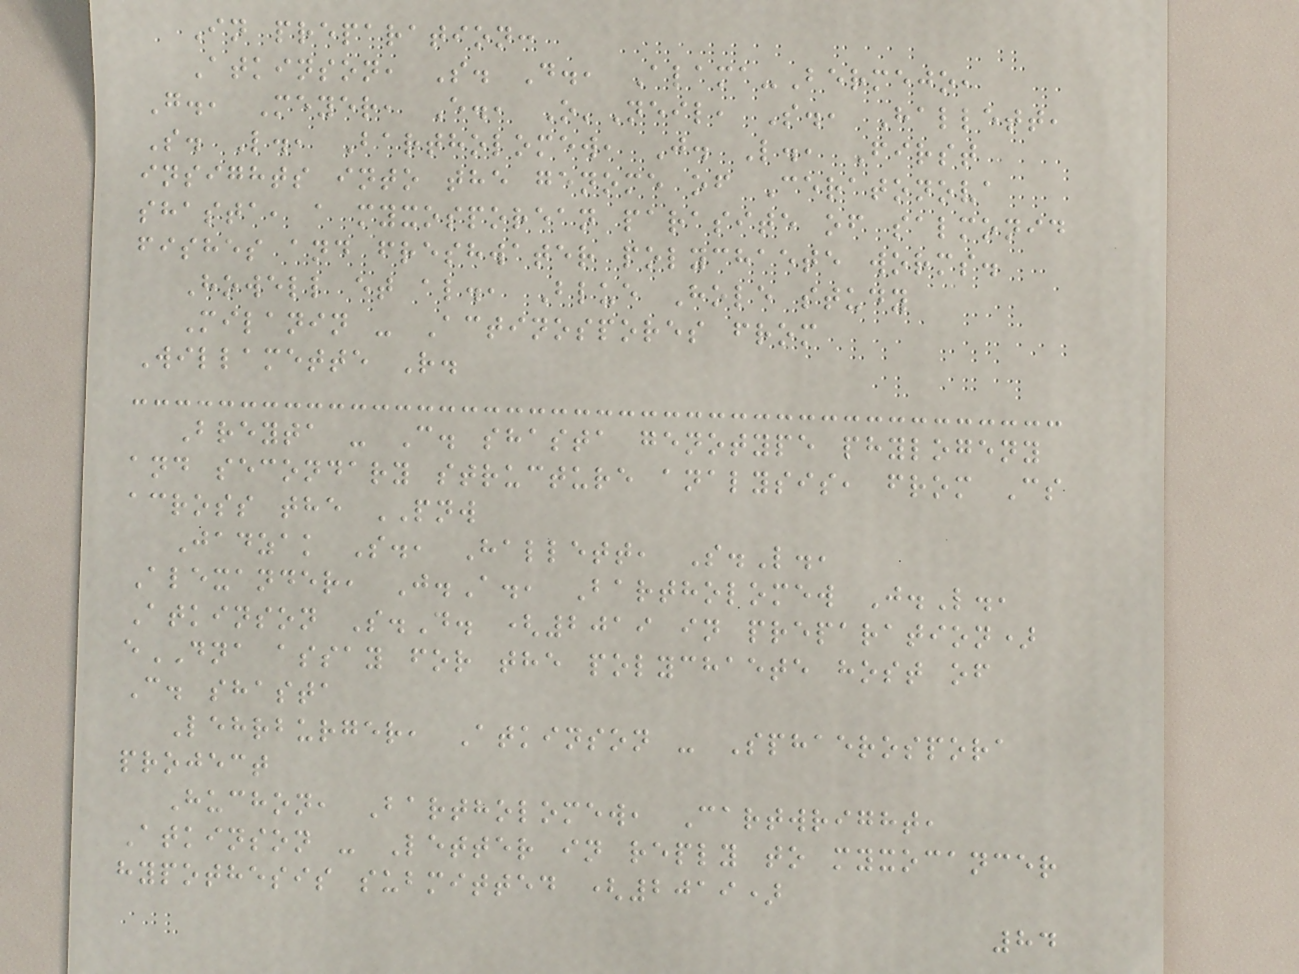In preparation:
Atkinson, S. D., Alama-Bermejo,
G., Meyer, E., O'Neil, S., Hallett,
S. L., Bartholomew, J. L., First
insights into the genome of Ceratonova
shasta, a myxosporean parasite of salmonid
fishes and freshwater polychaete worms.
Howell et al., Blue Hole study
Milanin - Actinospores from
Willamette R.
Breyta - C. shasta genotype phylogeny
and secondary structure analysis, from Cs
across the PNW
Jadzak S., Hallett, S.L.,
Alexander, J.A., Bartholomew J.L.,
Atkinson S.D. (2019 in preparation)
eDNA assay for the polychaete host of
C. shasta
Lehrburger, Atkinson - Sphaerospora
project
Huchon, Bartholomew, Cartwright,
Atkinson - Letter in reply to myxocancer
hypothesis submitted (2019)
84
